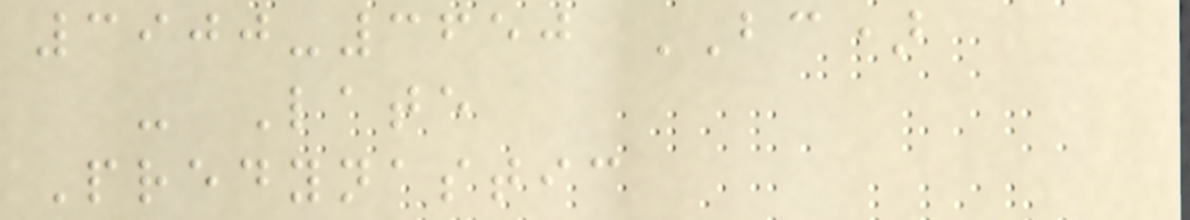3900-3650 BC)
- Late
Predynastic
